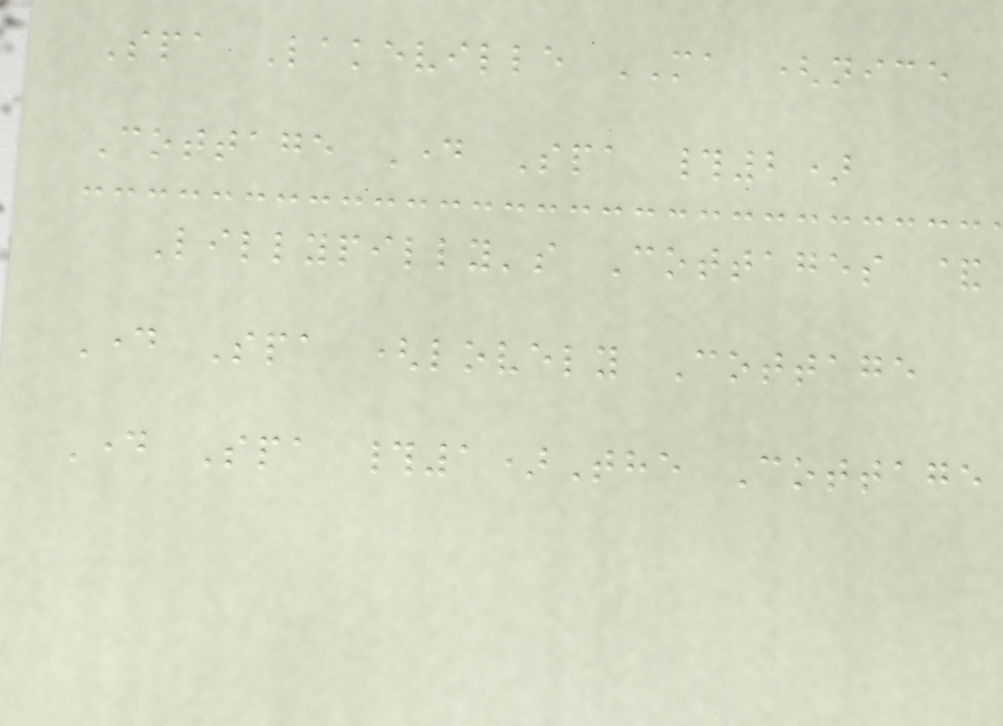Spa Lakeville MA (nice
Cottage Day Spa #2)
Lillypilly's Cottages &
Day Spa (lovely Cottage
Day Spa #1)The Cottage
